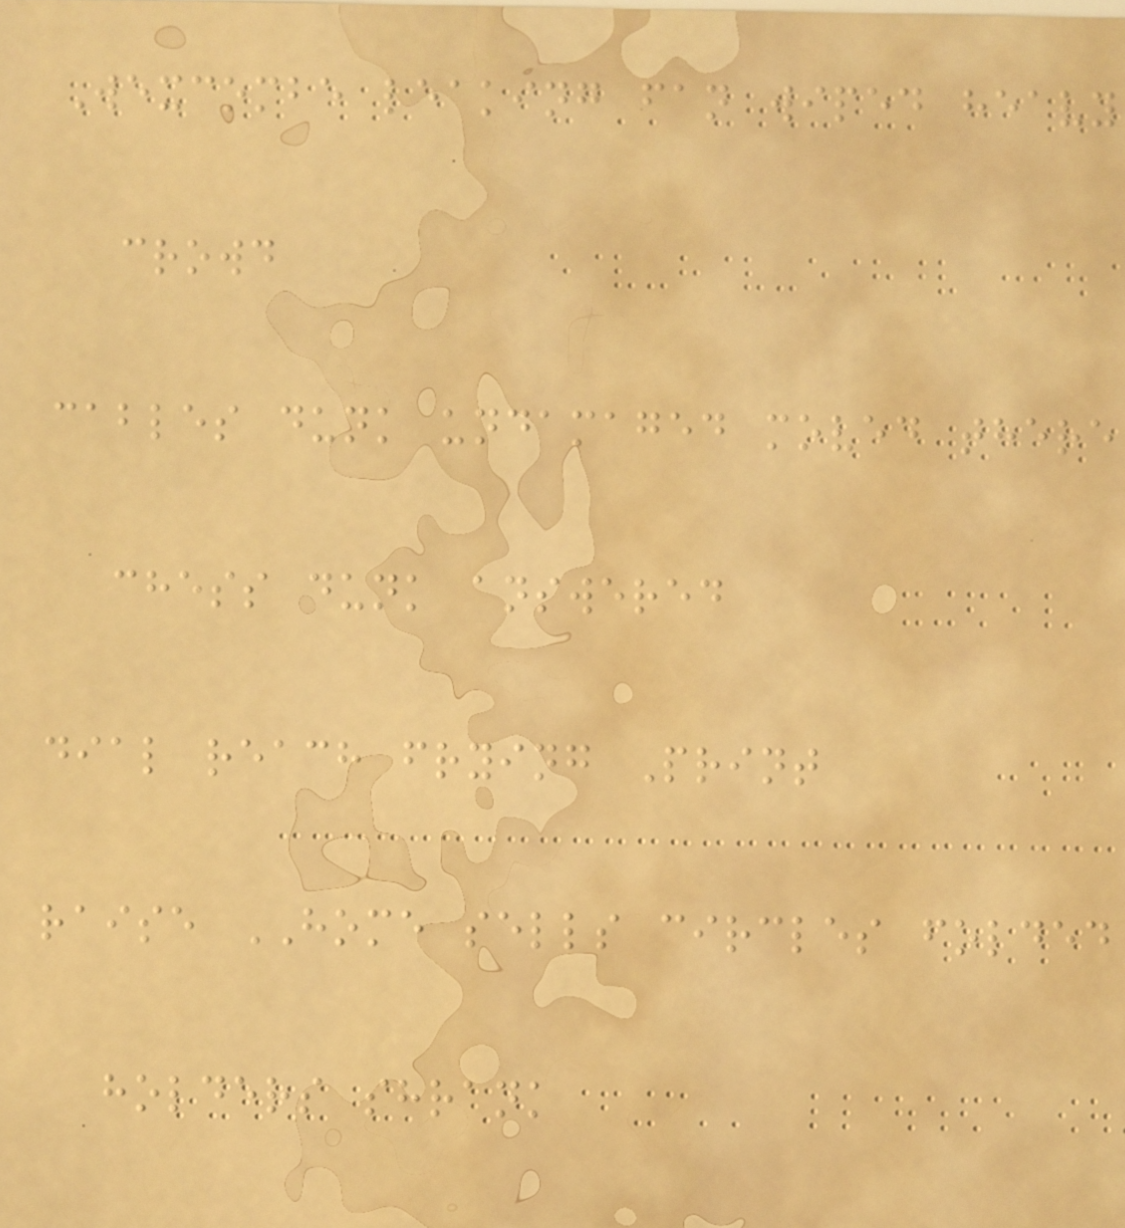Wexcombe leaking fan wiped heavy
crowd
cables dunk undamaged moved there
chess dunk answered
dial reach frying Print
raise HOME sells circles folded
holders shrank
